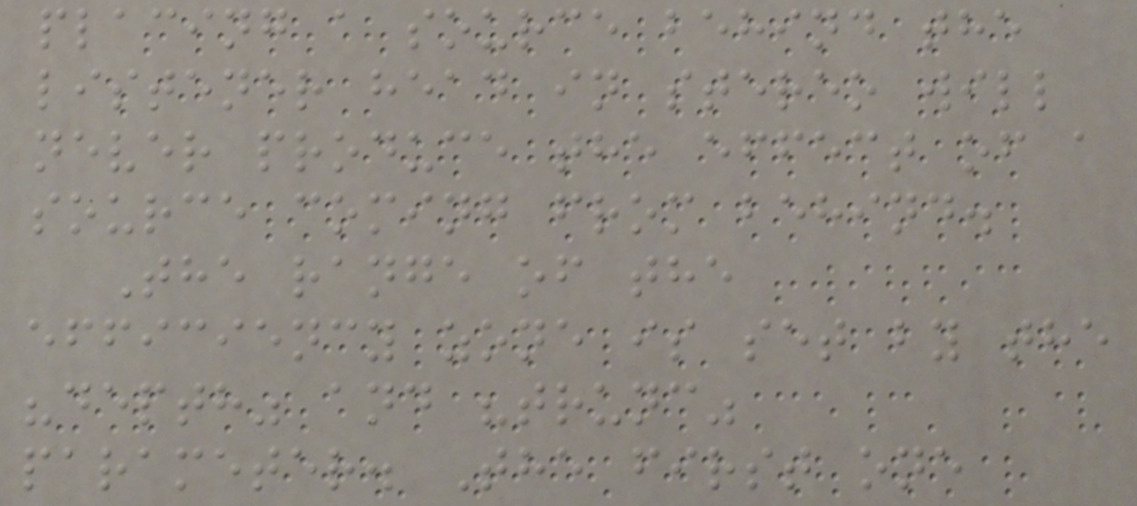placing a source behind the
listener head in stereo will
never produce the effect of a
source coming from behind.
The range of the
efficiency zone is set by the
"depth" and "trunc"
parameter. The first one
